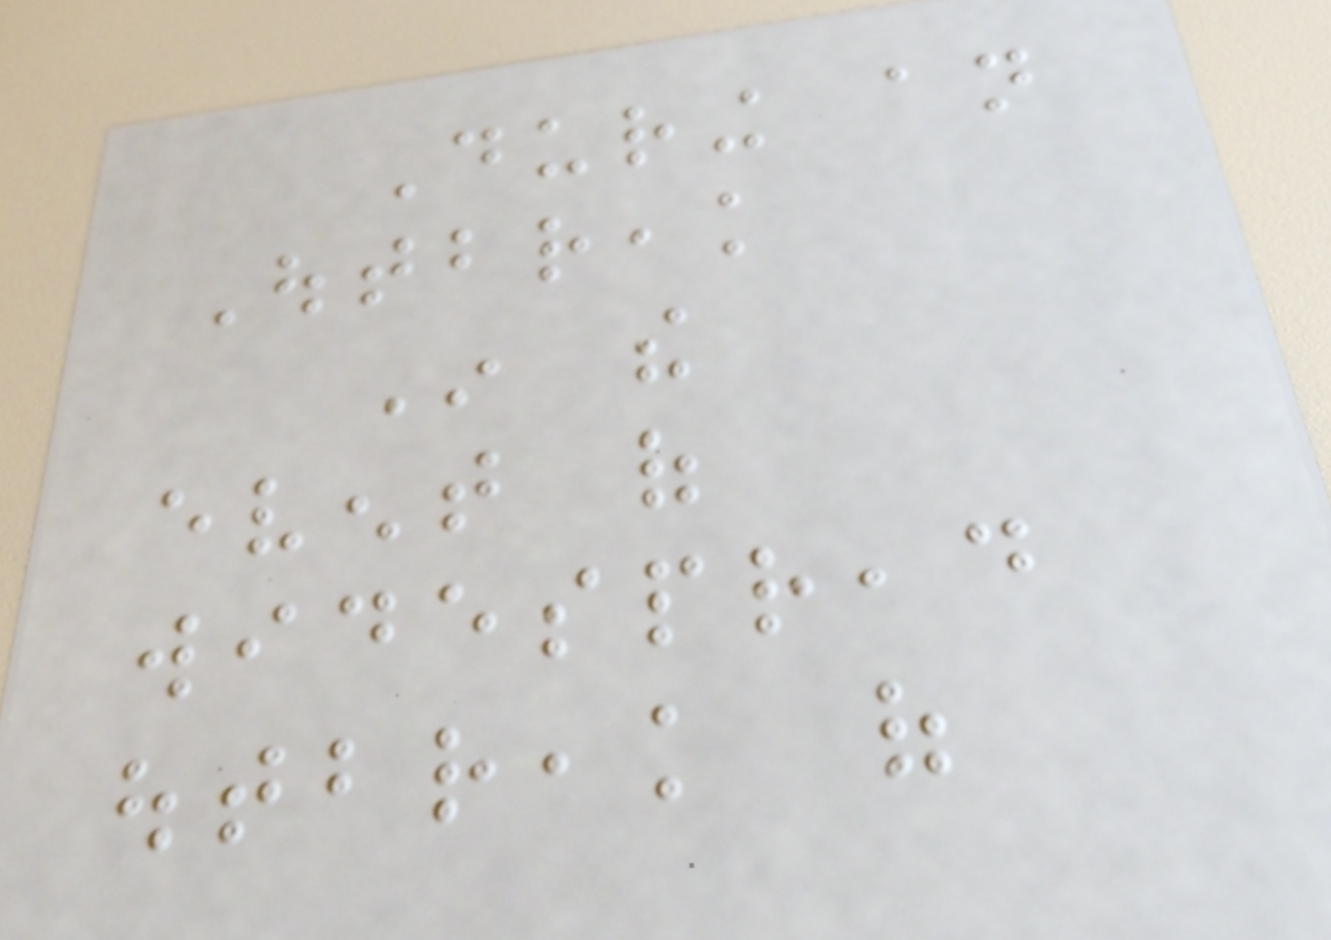During an
Outbreak
In the
event of
widespread
outbreak of
